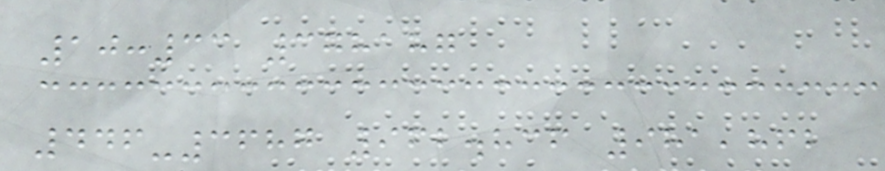10:33 378187
446-3687 962.836 981,862
